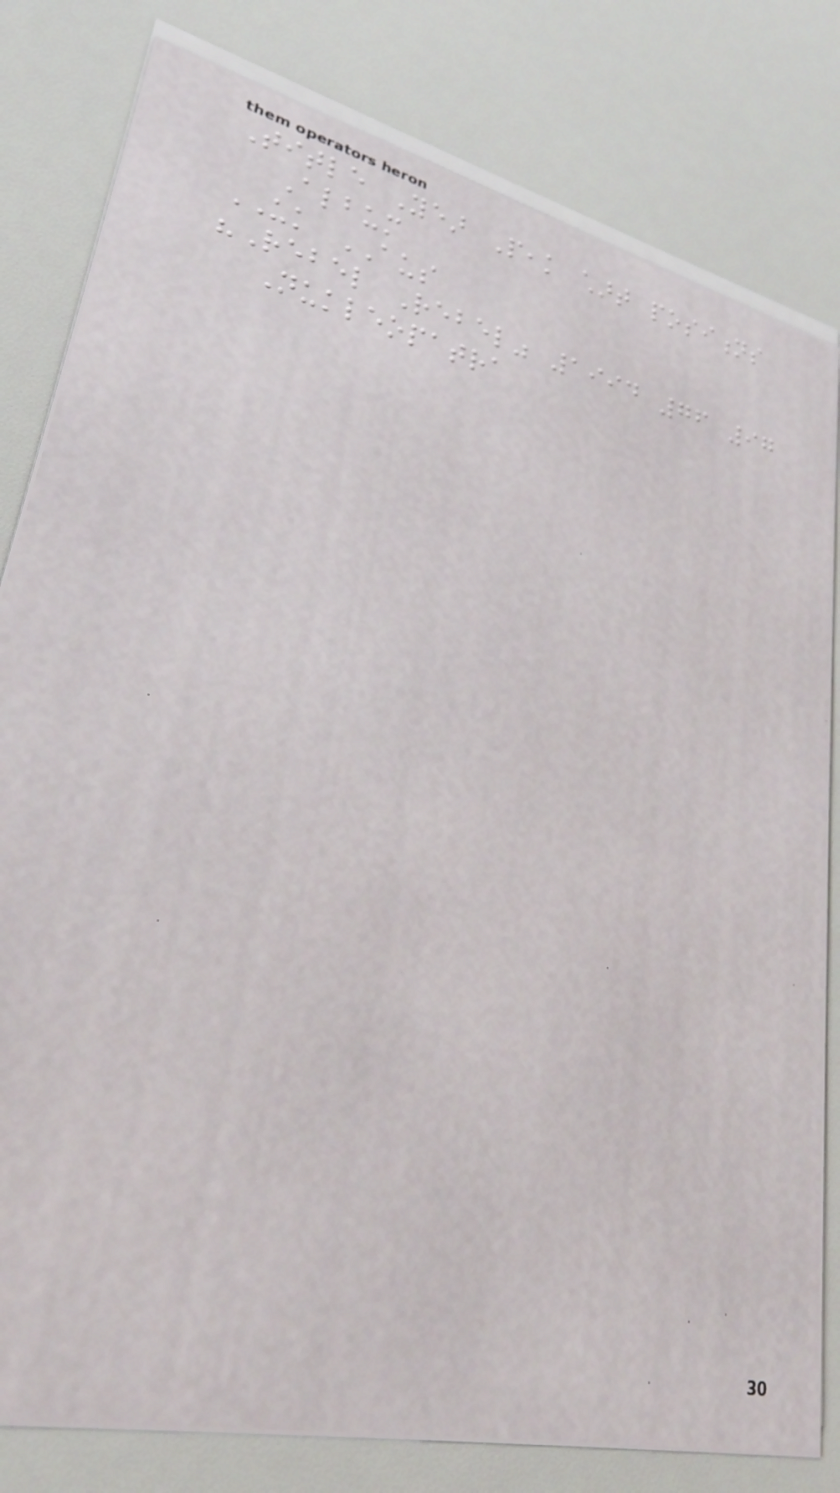Title Year Peak chart positions
Album
UK AUS
"Rebel Rebel" 1994 76 97
Nukleopatra
